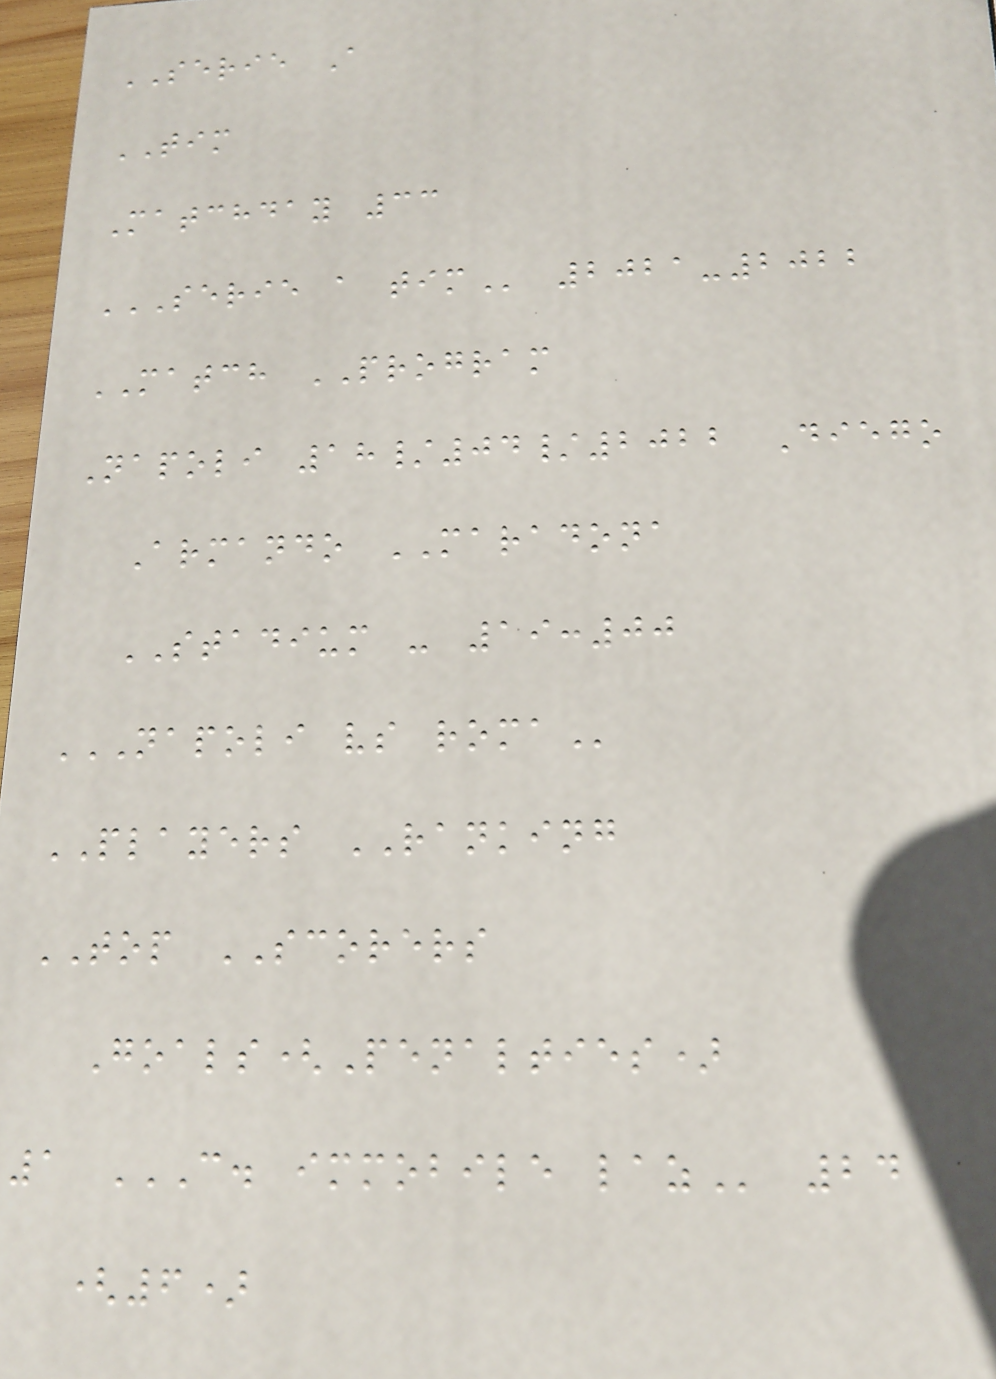SERIE A
TIM
Matchday 33
SERIE A TIM 2021-2022
MATCH PROGRAM
Napoli 18/04/2022 Diego
Armando MARADONA
STADIUM - 19:00
NAPOLI VS ROMA
PLAYERS RANKING
TOP SCORERS
Goals(Penalties)
1 C. IMMOBILE LAZ 24
(6)
